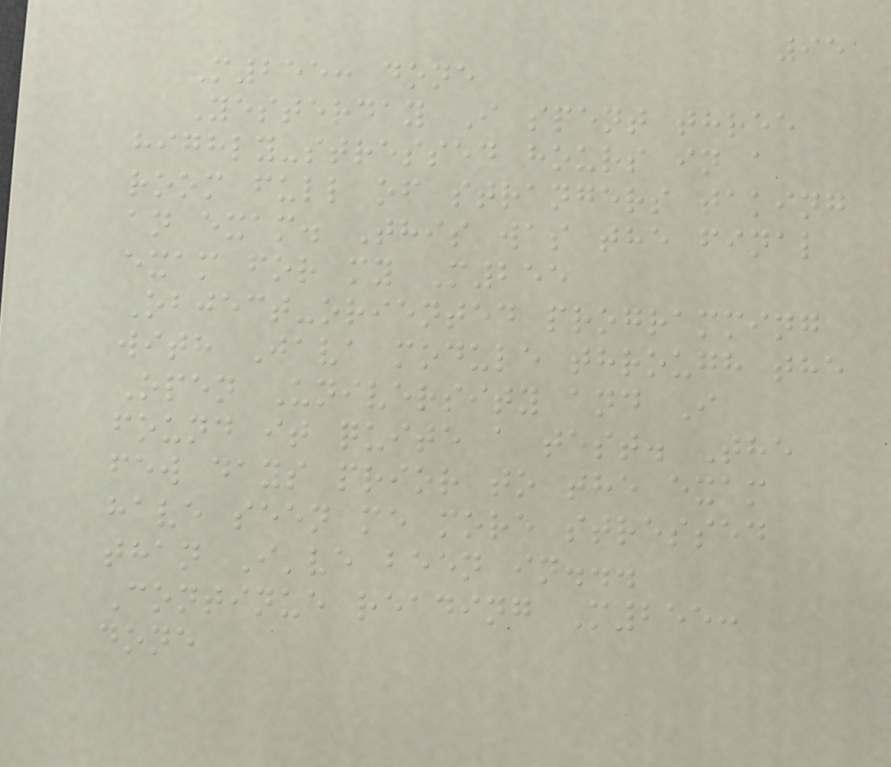95
M255: done
Yesterday I spent three
highly-stressed hours in a
room full of strangers taking
an exam. This was the final
exam for my M255
Object-oriented programming
with Java module through the
Open University and I
found it quite a test. The
few days prior to the exam
have seen me more stressed
than I've been in...
Continue reading M255:
done
